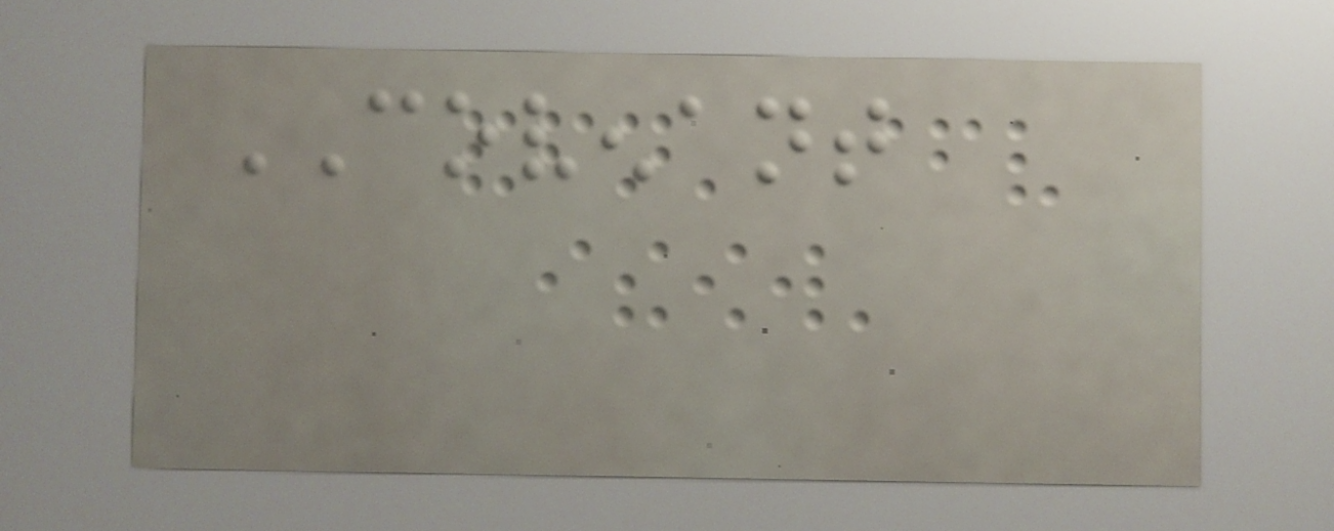COVENANT
